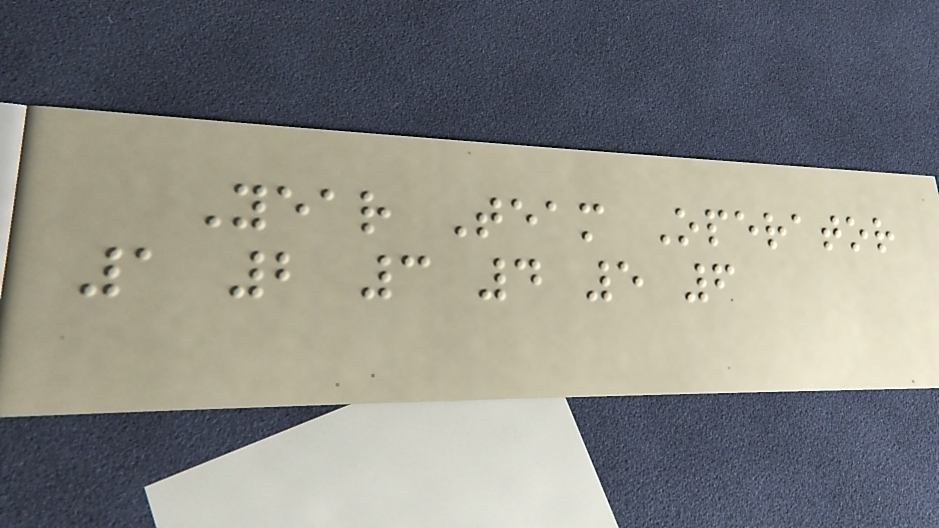Year Team Operator
1 2 3 4 5 6
